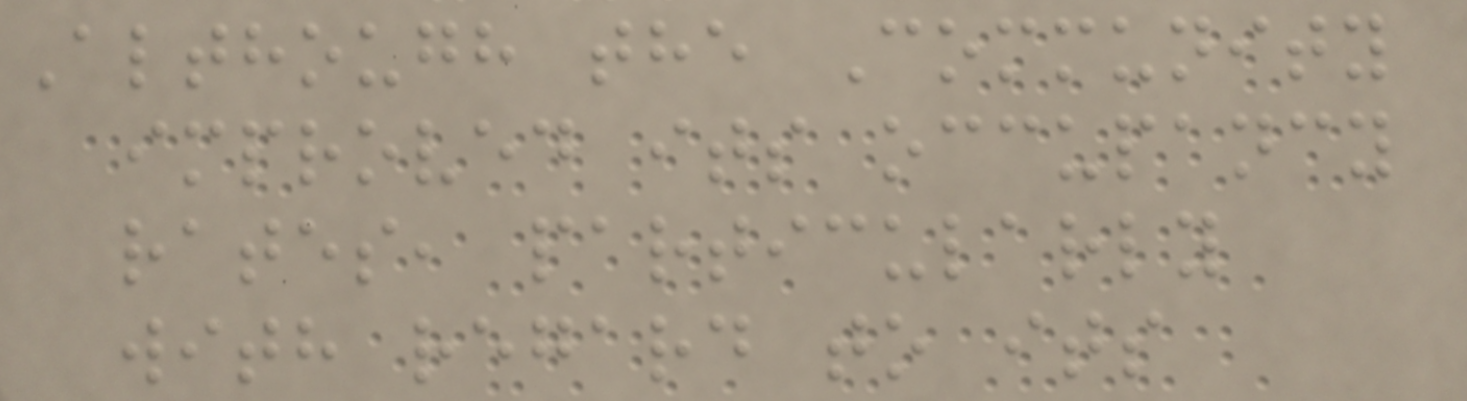Although the Community
improved its occupancy
rates, particularly
with regard to its
